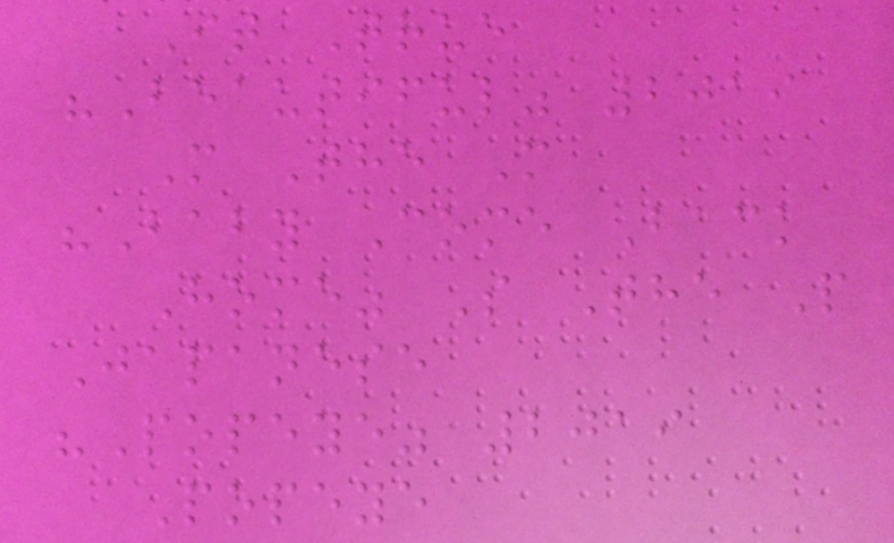It True
"Beautiful" 2019
M The M
"Baby Come Back
Home" S The P
Japanese
"Popeye" 2019
Popeye
